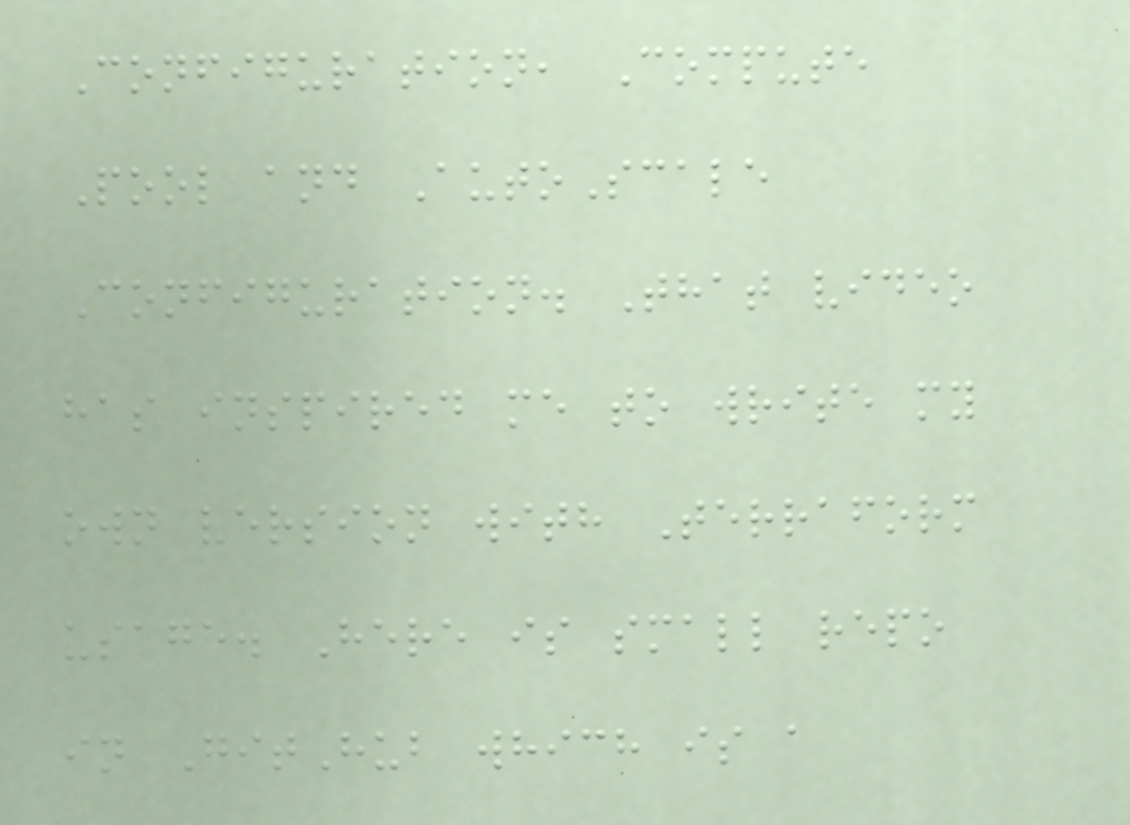Configuration, Compute
Pool and AutoScale
Configuration. That video
has inspired me to write my
own version with Terraform
usage. Here is small repo
in GitHub which is a
